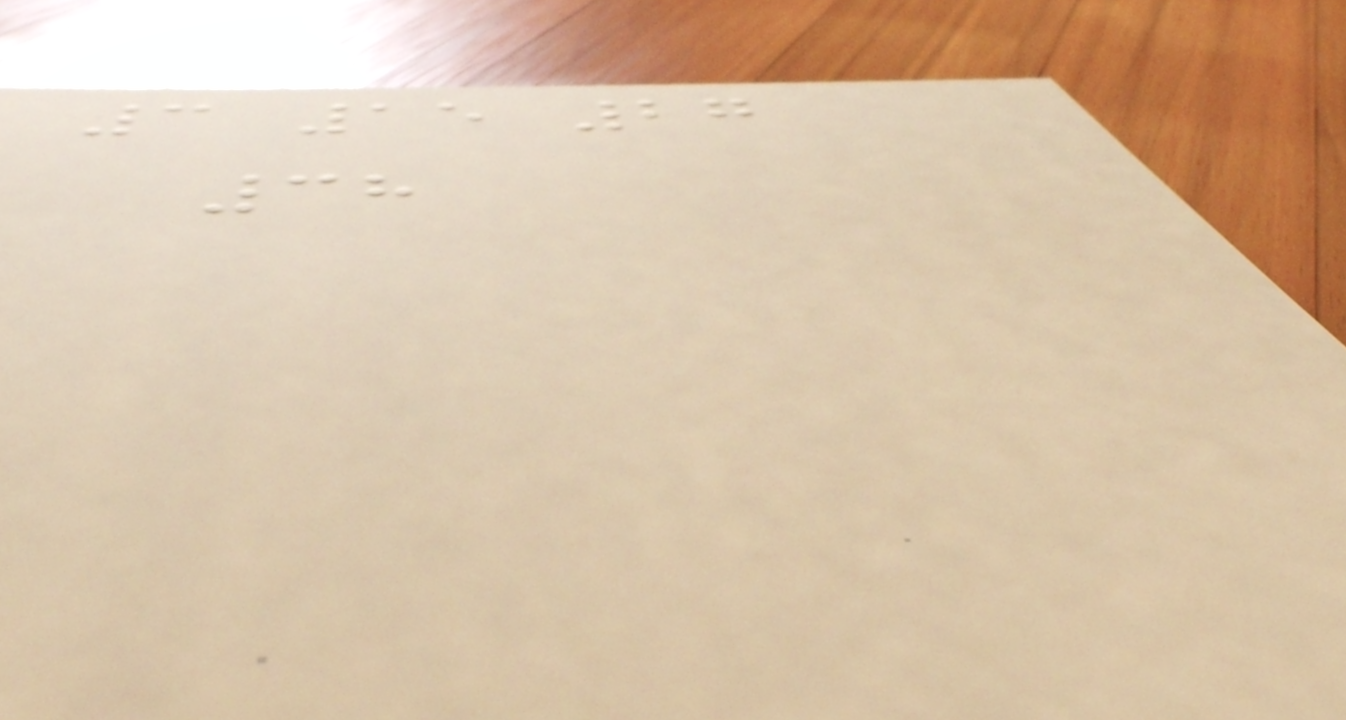3 15 27
38
